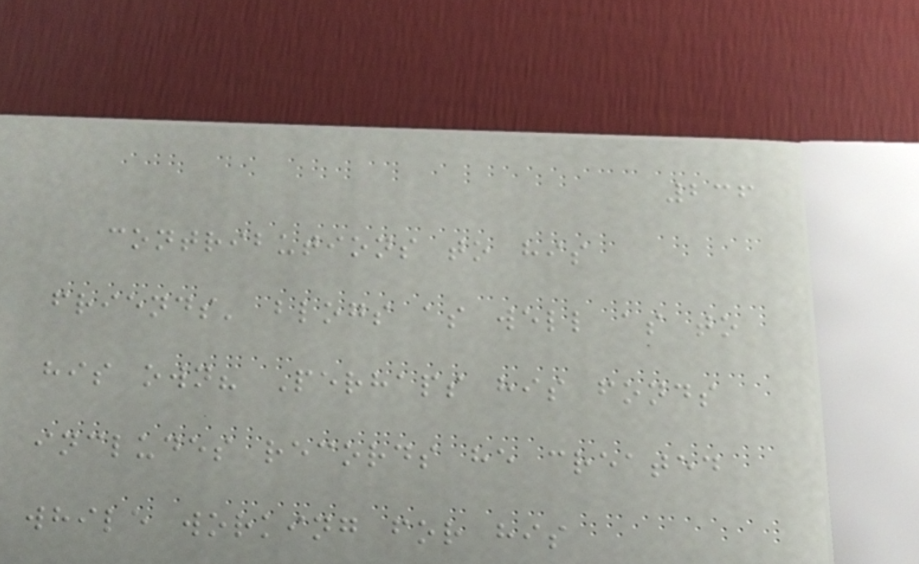236
contributions to his
friends' blogs as well as to
his own? Perhaps his fonds
includes records he created
while working for his
